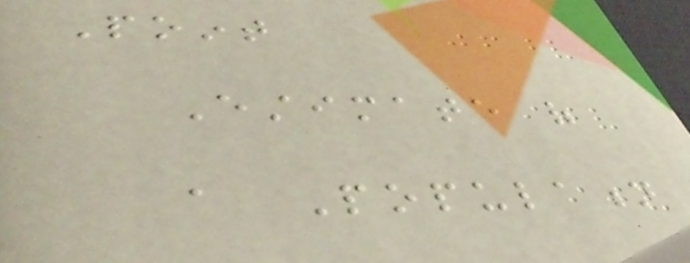Point
Estimate of
a Population
